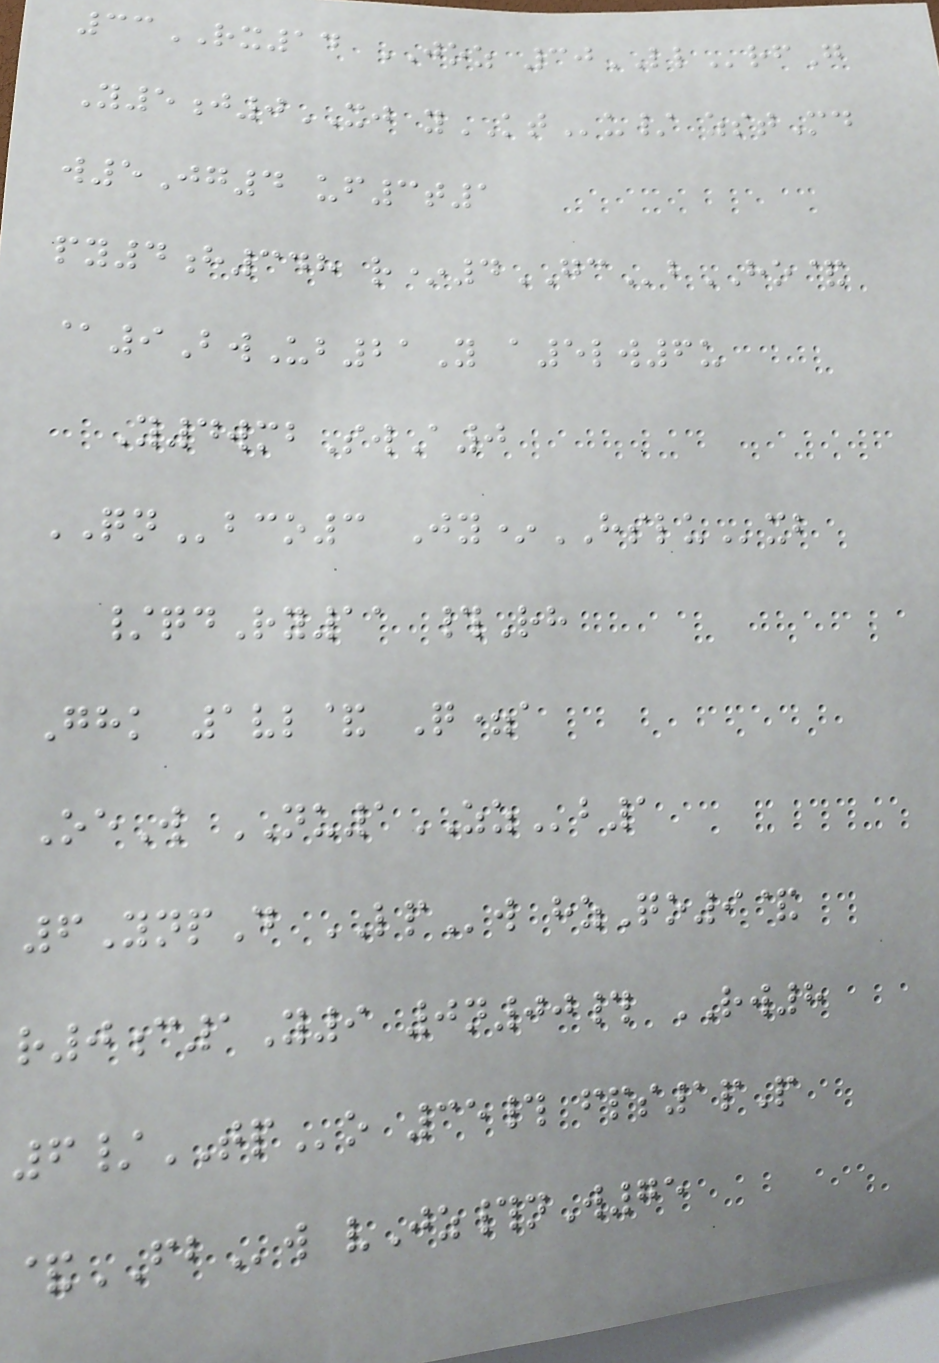33RX14 JOZ 30LLrfG
Y5j0XJ yKTu/ zstMd
w5Jg4 uf3t1
py4h348 r*4GCbHO&
@9BwUb21Y a5lw6u
Y4wmbSwA0
QNbco3 Jy*HSLUxb
/qdRy11 #Rh
Ghk 1vl& Q=a
OeW NU1ZZb1
6YnpD LPw hzQo9&
r0c1Y9 0n00# RW8
6/TPo 35# fps1pP
&FBw vJz#nW75
